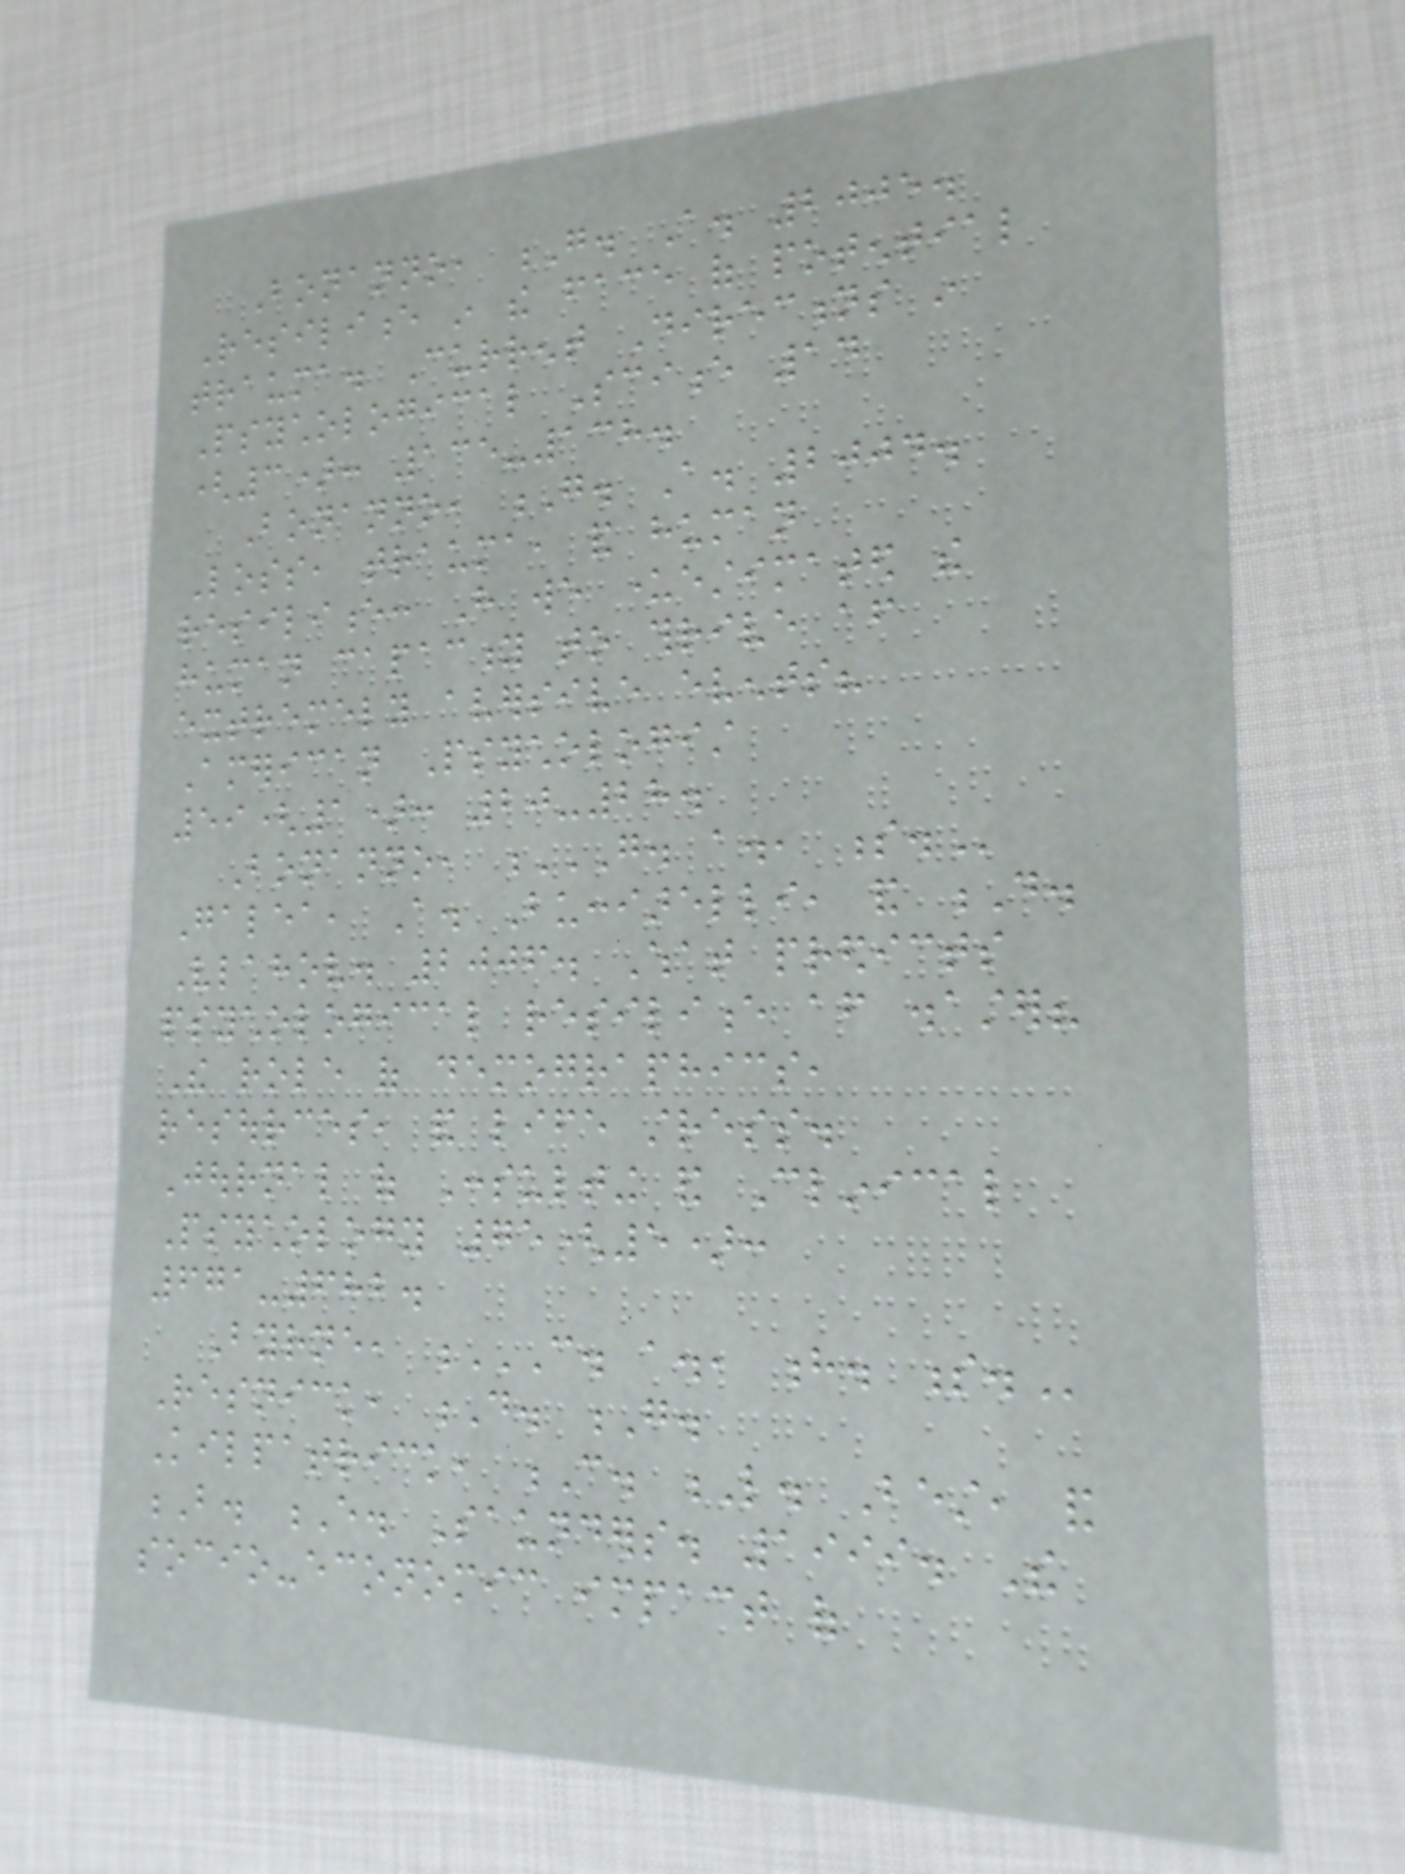Bonanno, G. A. 2005.
Resilience in the face of potential
trauma. Current Directions in
Psychological Science 14
(3): 135-138.
Bonanno, G. A. 2004.
Loss, trauma, and human
resilience: Have we underestimated the
human capacity to thrive after
extremely aversive events?
American Psychologist
59(1): 20-28.
Bonanno, G. A., S.
Galea, A. Bucciarelli, and D.
Vlahov. 2006. What predicts
psychological resilience after disaster?
The role of demographics,
resources, and life stress.
Journal of Consulting and Clinical
Psychology 75(5):
671-682.
Byrne, C. A., H. S.
Resnick, D. G.
Kilpatrick, C. L. Best, and
B. E. Saunders. 1999. The
socio-economic impact of
